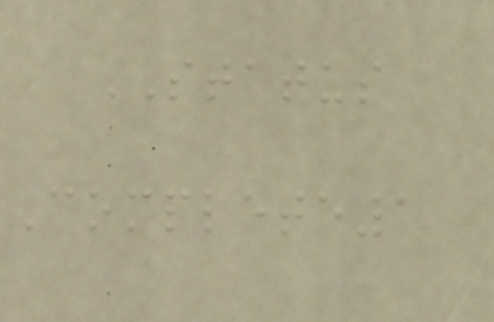STATUS
Complete1
